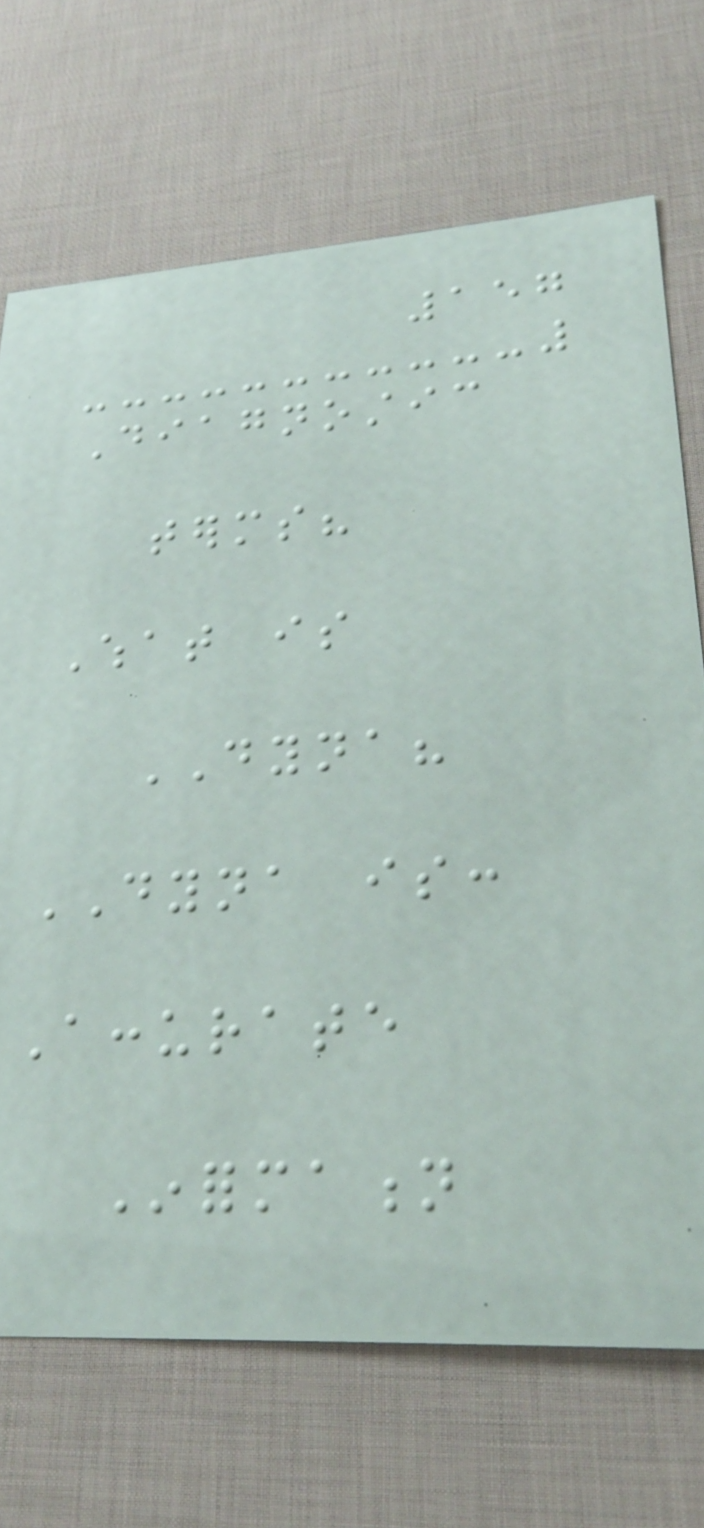157
Diagnostic
terms?
What is
DYNA?
DYNA is:
Accurate
Information
